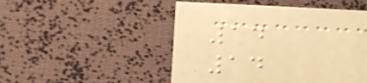14
14
